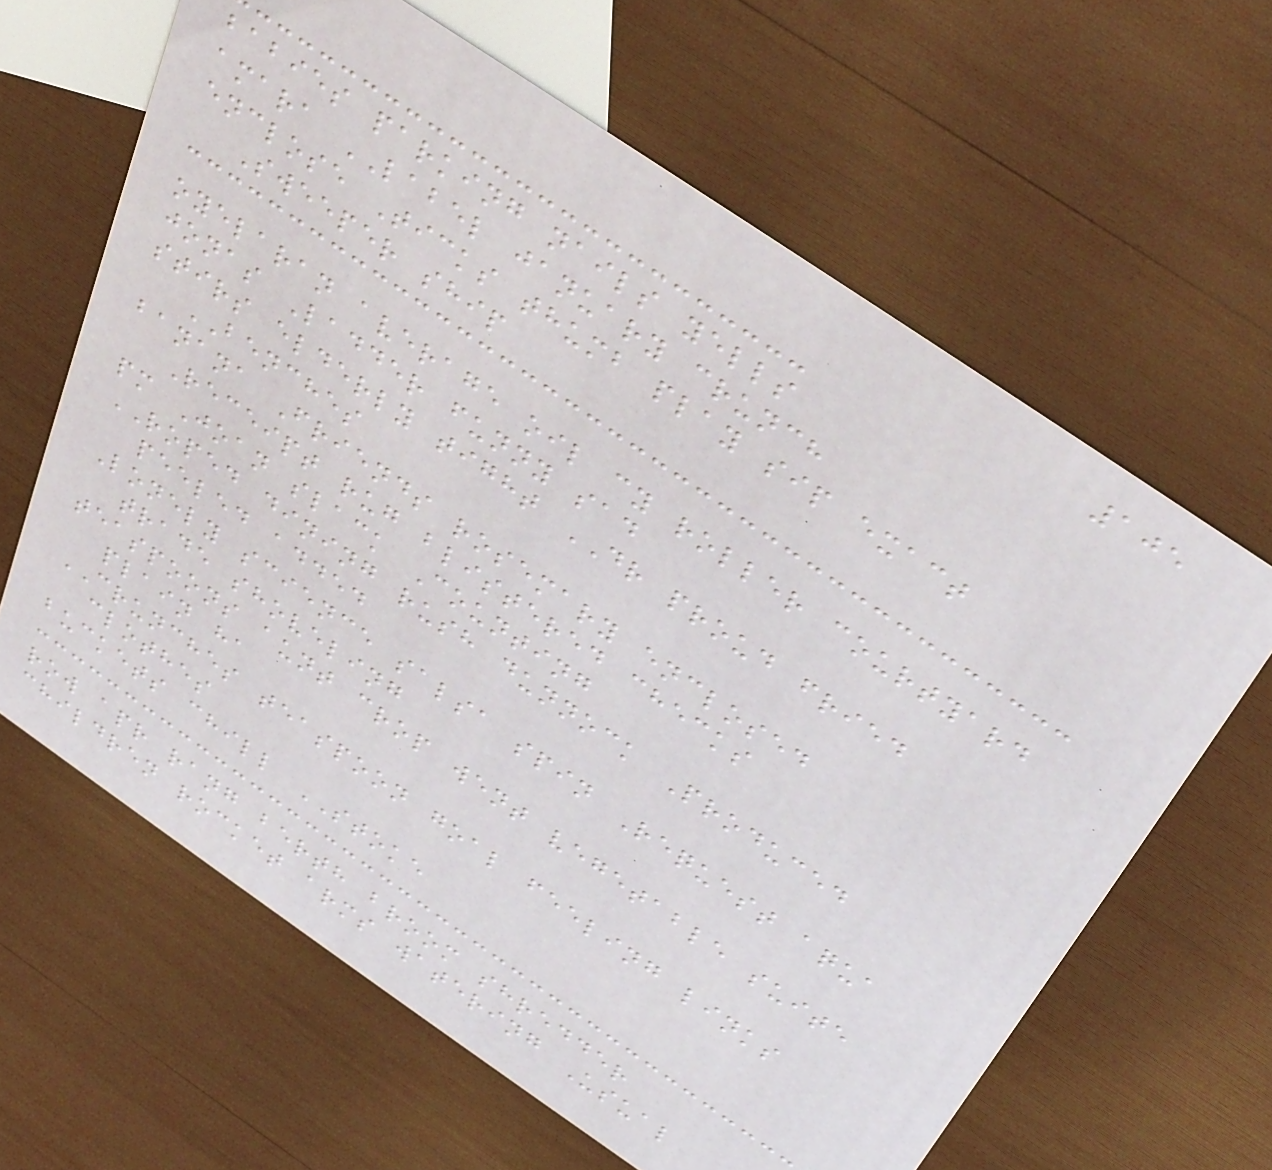105
babies parking nails yells
amara LABEL january crunch
enclose Ticks thumb play sip exact
Sweeper ship
oyelaran average oil cy roller courtyard
jonas Ladder funny sad
stirs elderly tight DR proud fried
BENCHES
banana Friends rosemary enclosed
Receipt rug blistered checks
pm Joan slack Counting
ROPED dining rush dunnock Produced
peeled added
Lonely science salsa spin Request aqua
trade shoveling
teaspoons aunt crop went vegetable suite
plain ha
CRUNCHES teaspoon goal feeling links
clothes
buckets chill STOKE
row apr rang berth broom shredder
children rocket arms watering Usual
